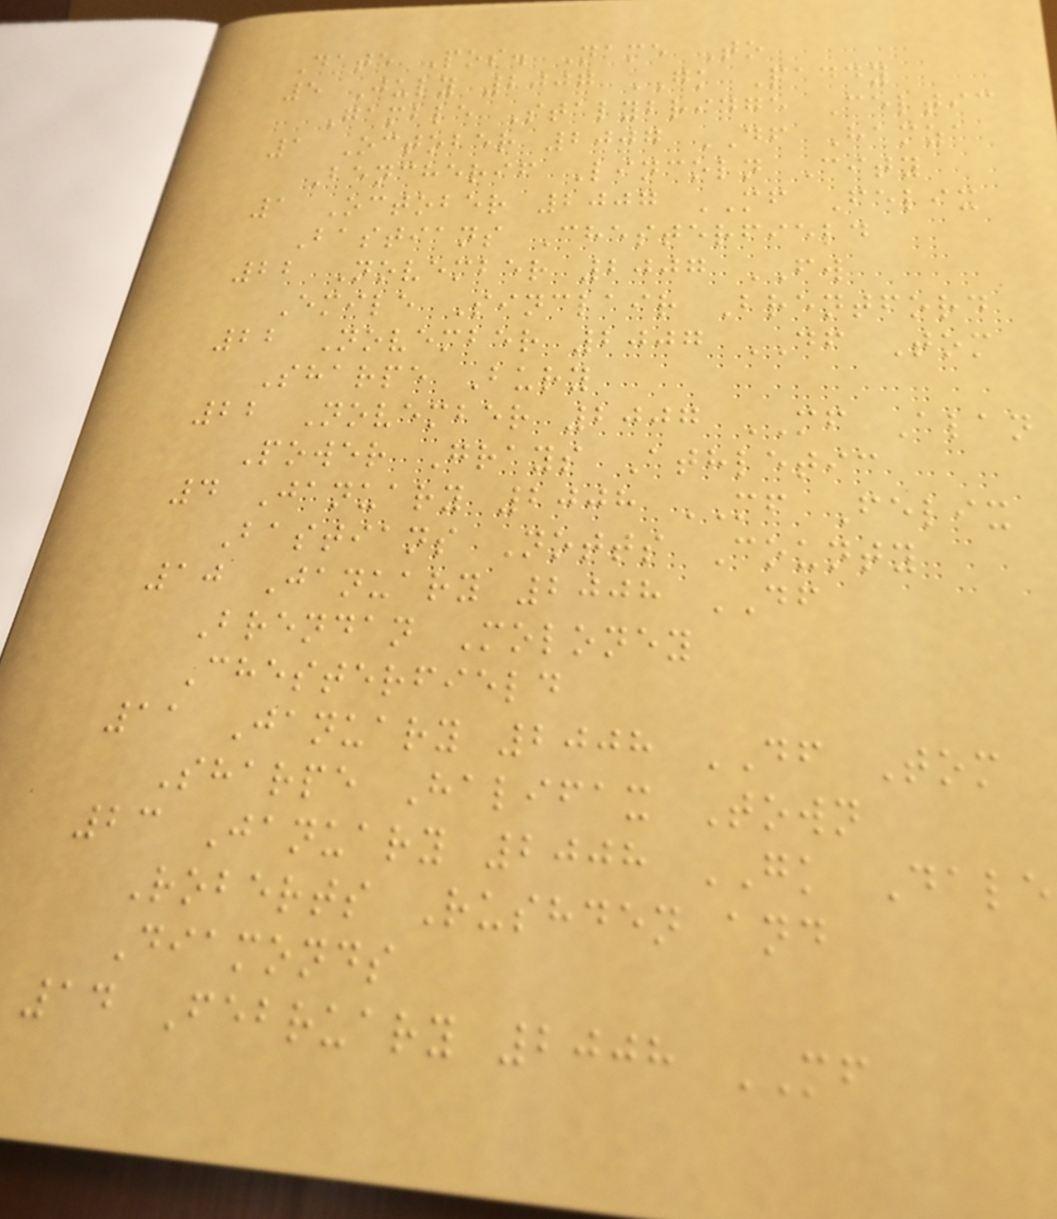Date Pos. Name To
5 July 2007 GK Paddy
Gamble Stalybridge Celtic
1 October 2007 DF Hamza
Bencherif Lincoln City
1 October 2007 MF Felix
Bastians Chesterfield
22 November 2007 FW
Emile Sinclair Brentford
22 November 2007 DF Tom
Sharpe Bury
22 November 2007 MF Alan
Power Grays Athletic
4 January 2008 MF Felix
Bastians Notts County
10 January 2008 DF
Brendan Moloney
Chesterfield
11 January 2008 DF Tom
Sharpe Halifax Town
23 January 2008 GK Dale
Roberts Rushden and
Diamonds
14 February 2008 MF
